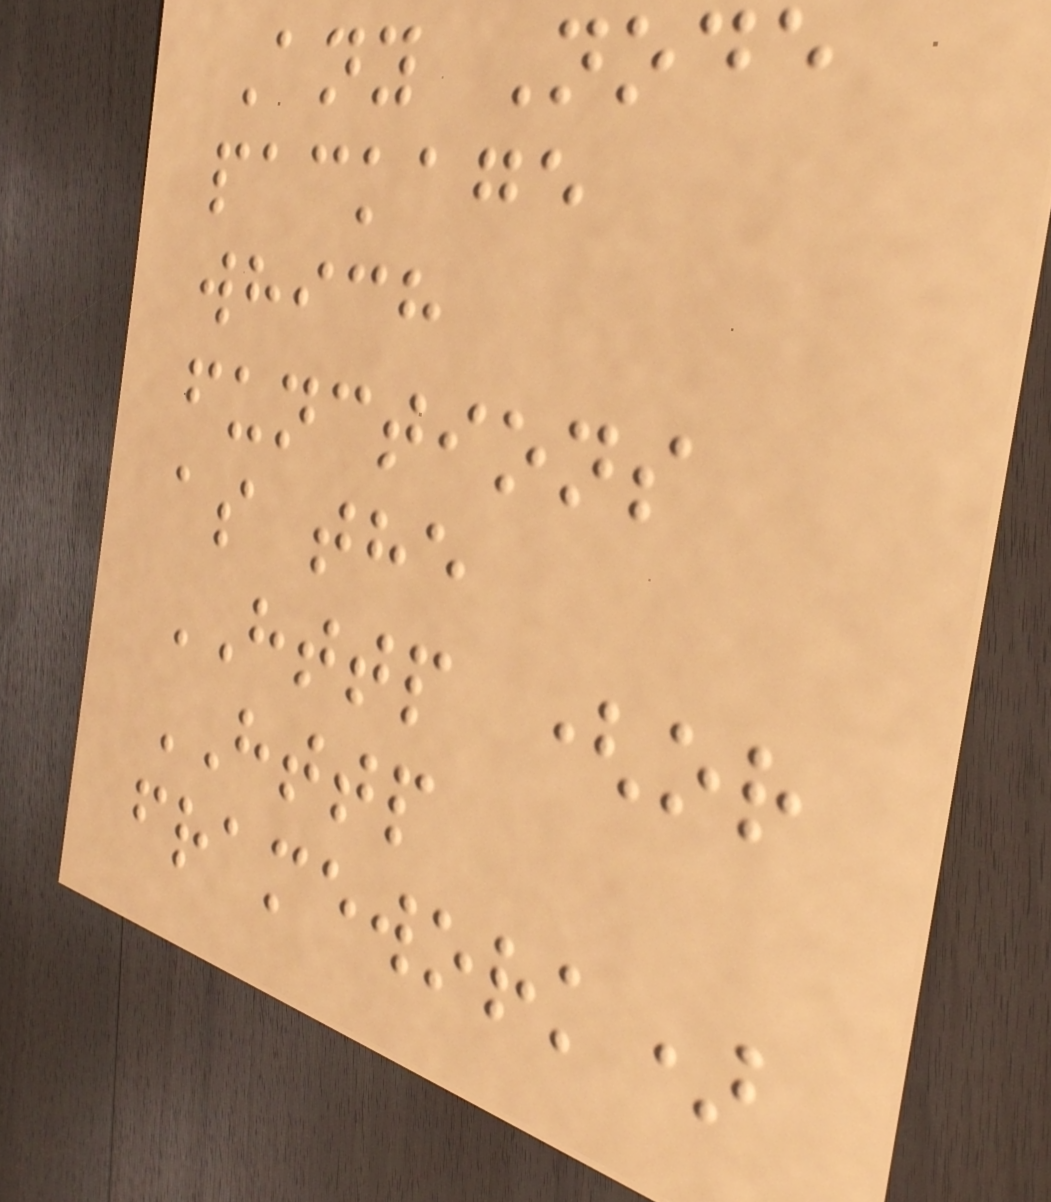Any Node
package
which
functions
as the
HTTP (or
HTTP
framework)
